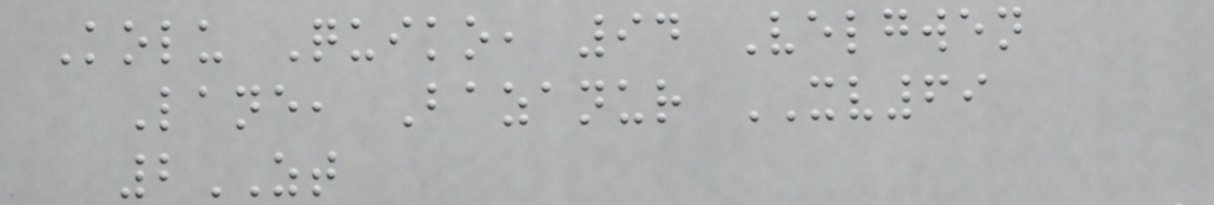Kolu Quiko, 94 Velgwen
Lane, Bazanur XV69
2ZT
